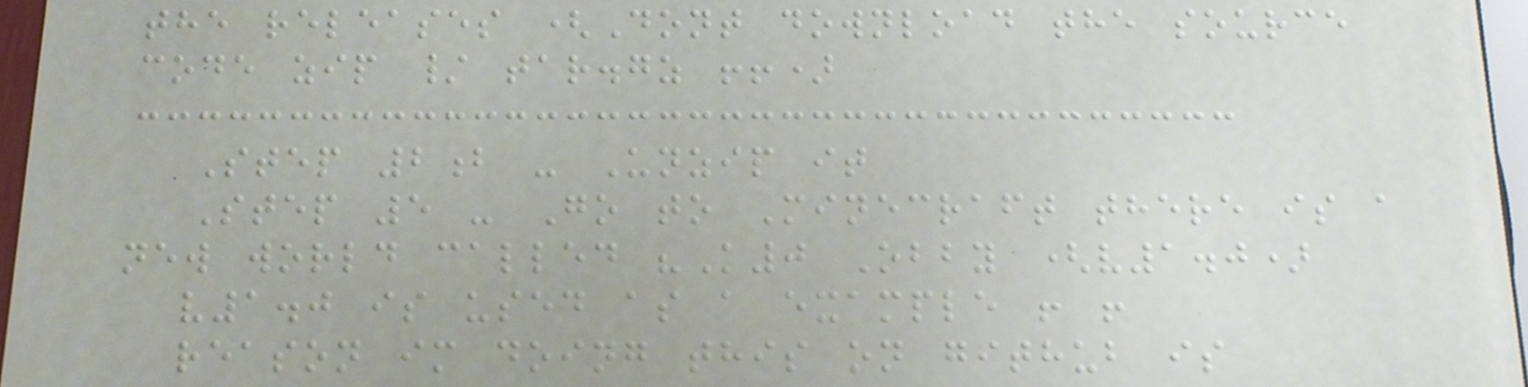the releases (Dont download the source
code zip / tar.gz !!)
Step 2b - Unzip it
Step 5 - Go to Minecraft there is a
new world called "K0 Obby (v1.0)
v1.0 is used as a example ! !
reason im doing this on github is
